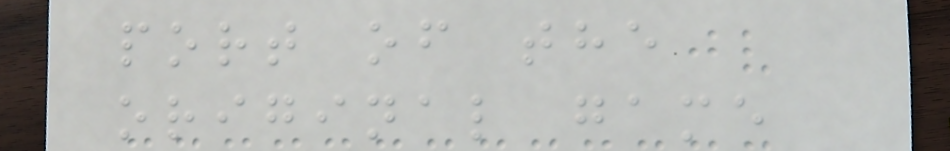port of the
original game
